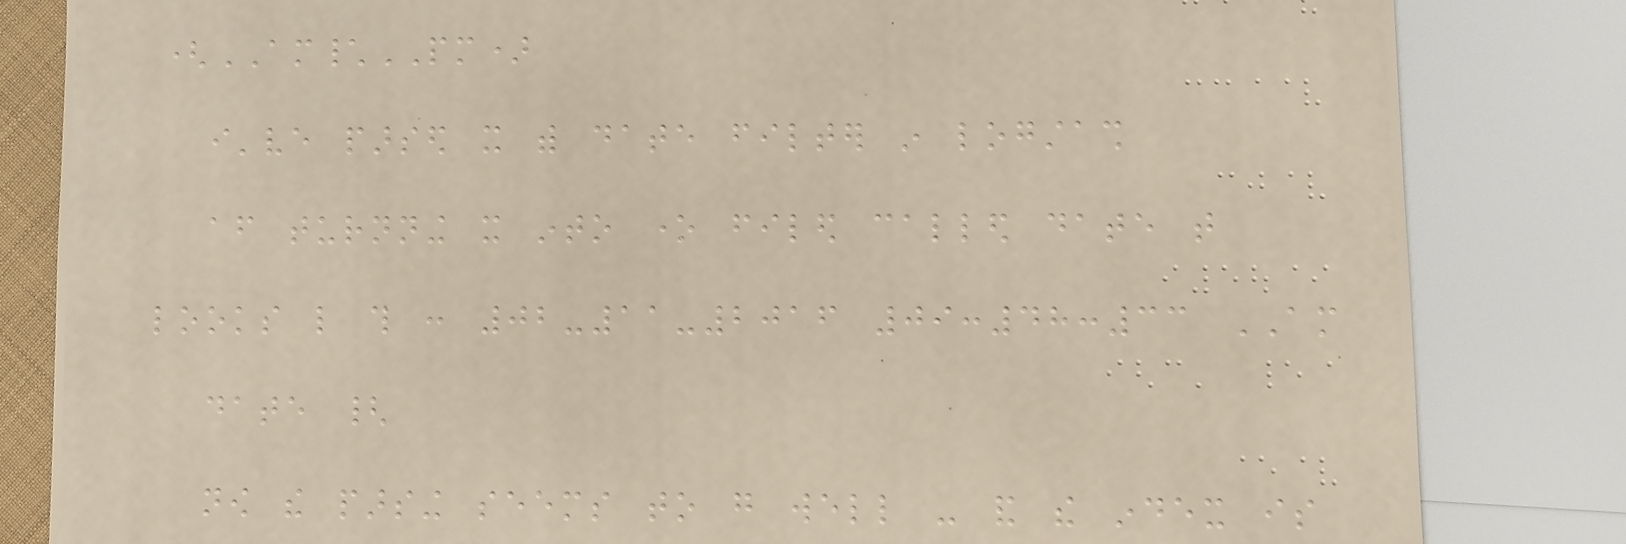(AM\PM)
i've parsed it with date filter in logstash
after turnning it into one filed called date that
looks like this : 02-11-2016 09:48:33 AM
date {
now the parsing seems to go well - and the index is
